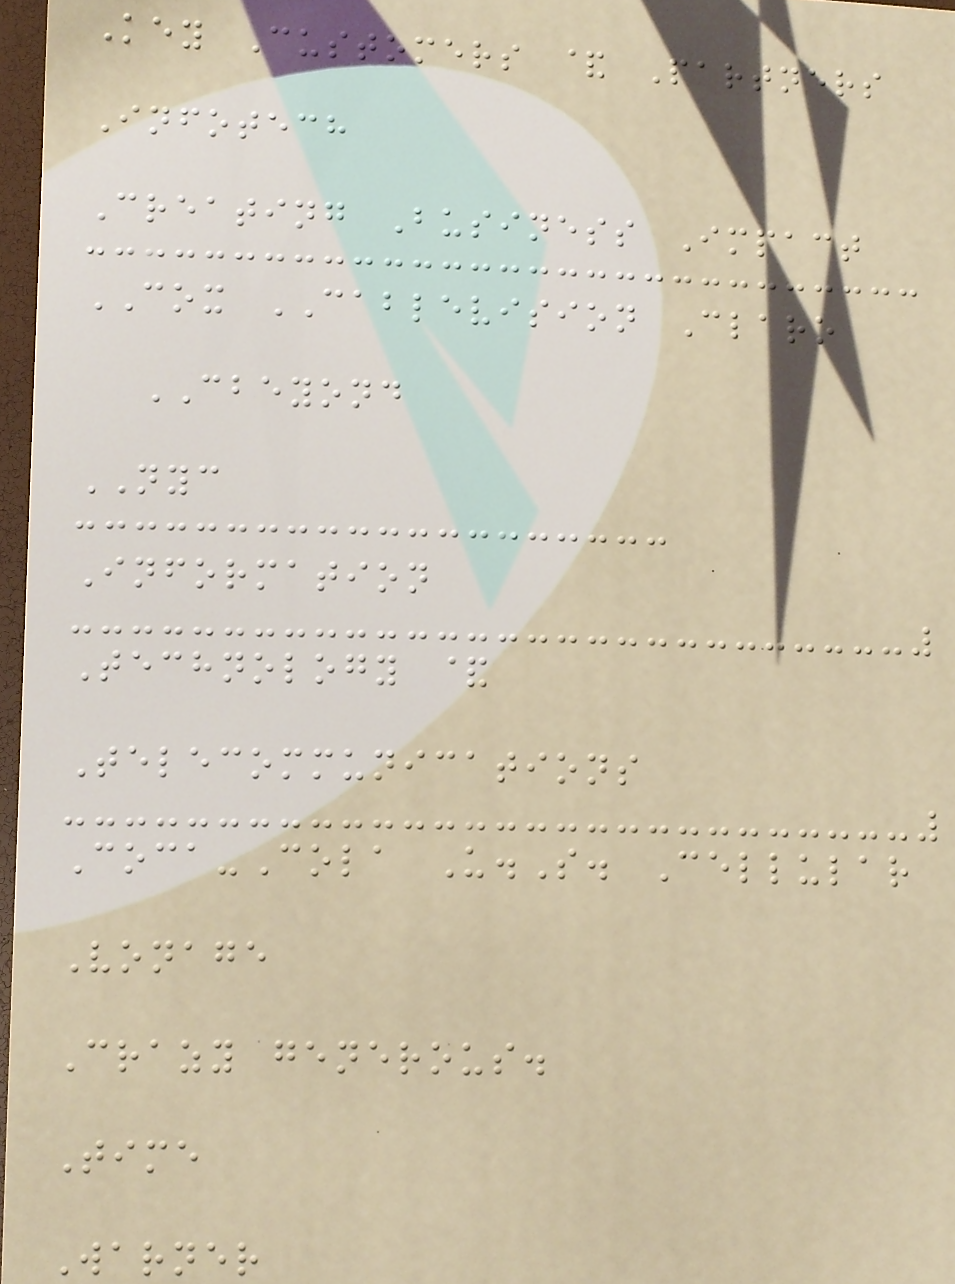Key Customers & Partners
Infotech
Creating Business Impact
COX CABLEVISION Claro
CBEYOND
NYC
Information
Technology &
Telecommunications
Coca-Cola U.S. Cellular
Vonage
Crazy generous.
Time
Warner
